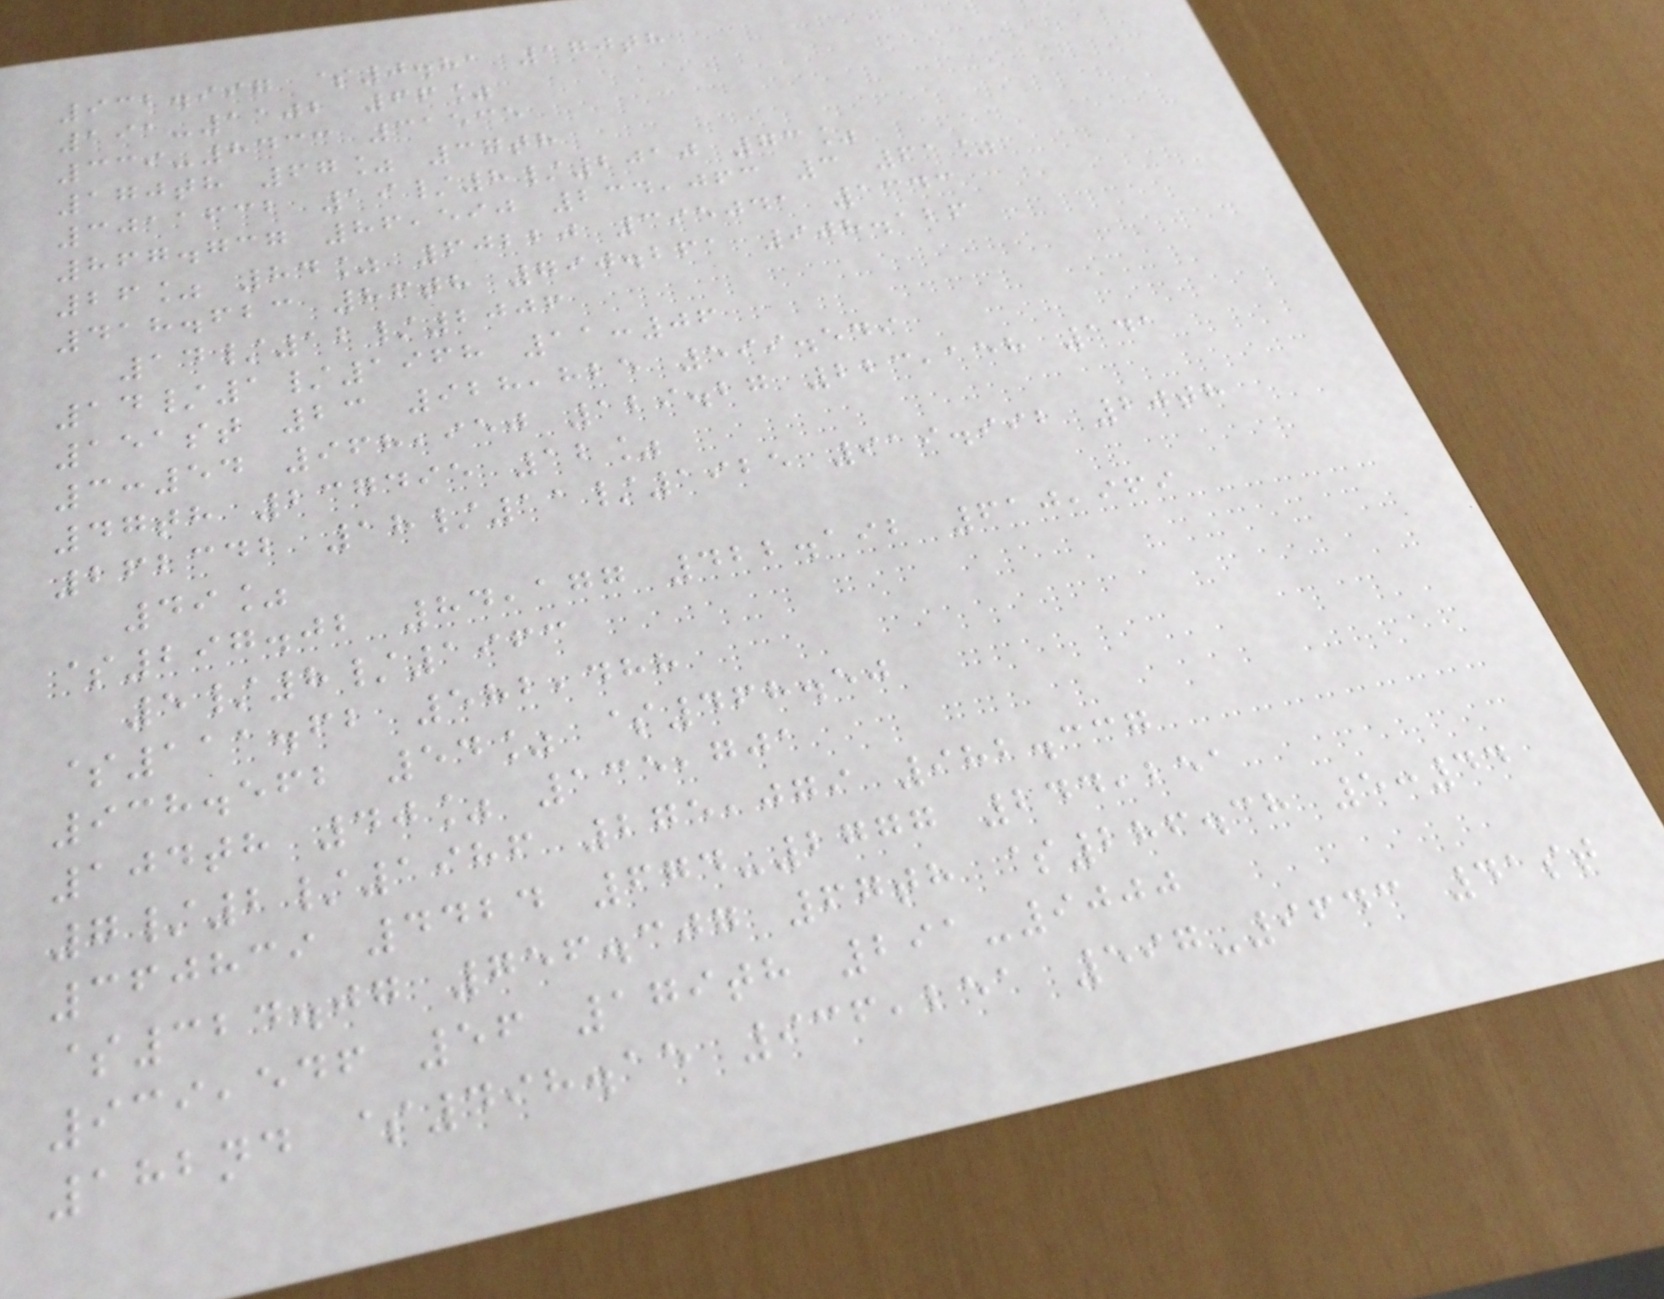932.997 $0.81 170th
191-1102 66%
339-8433 31535
170th 67% 37th
3011632 19/8/2010 73%
867.737 86,590 234,063 3 61%
26% 84% 60220 395041 1343
418.623 86th 790.261 908.126
14/12/2006
14/1/1968 11:06
151st 23 928,825 599.549
3:54 968,950 129.27 223,158 141
47th 237495 12%
262342 18/11/1925 919.992 20th
49%
$297.02 84,177 422.192 610,969
5/8/1963
$111.62 582,488
938.562 54% $468.50
104th 40% 135,701
7/2/1986 275,079 982.337
360839 4424 674-2777 244,251
$324.07 756.307 67th $286.38 5:44
939,546 56 179th 291-9000
182nd $498.15 936,251 597-9643 41st
